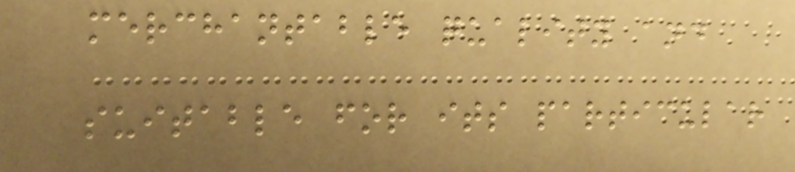merchantable quality and
suitable for its particular
